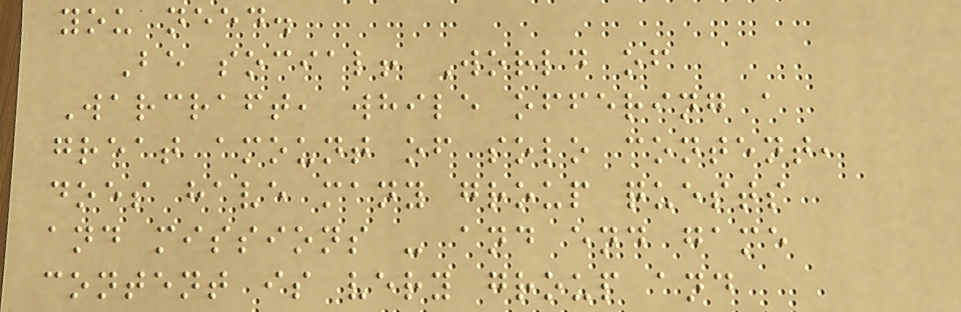you need.
Be social! World of
Warcraft, while offering a
great amount of solo content,
does have many group quests
and missions - and end game
content is very group and
